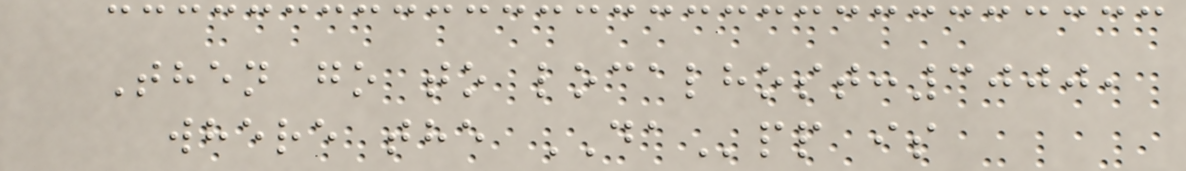Then go to localhost:3000,
where the DApp is
